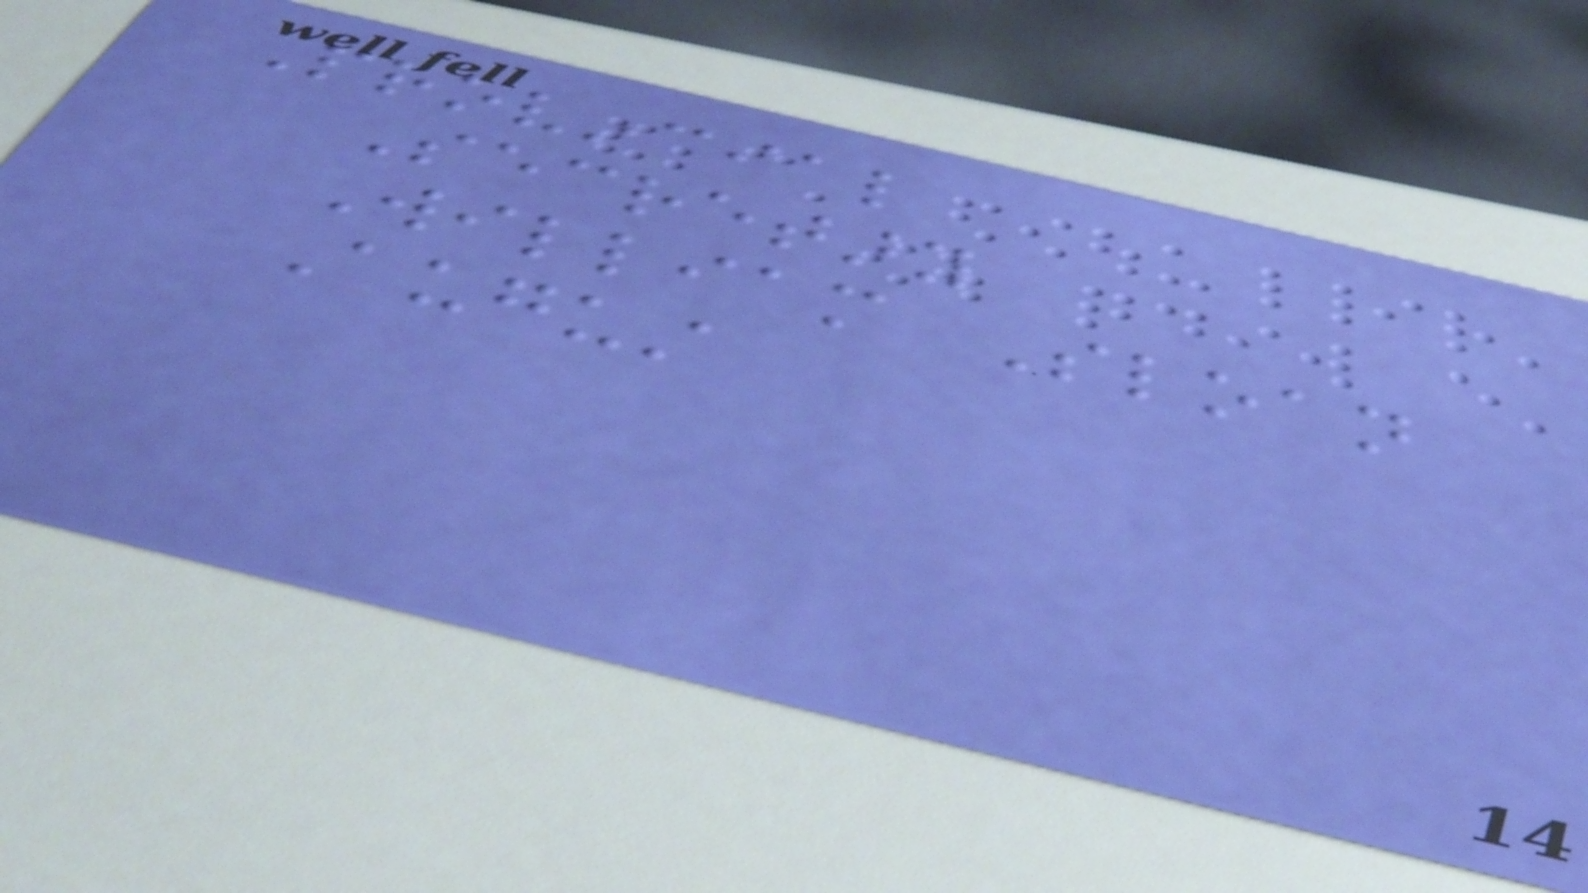Provincial
Secretary
William Sloan
August
